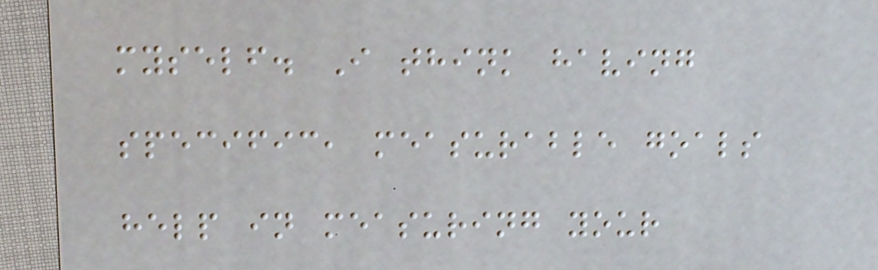myself. I think having
specific, measurable goals
help in measuring your
